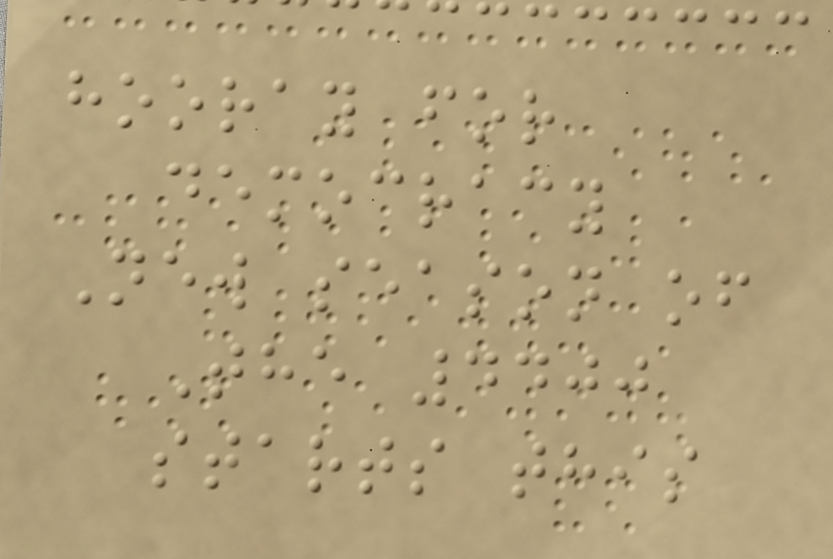hooray for
democracy
New season of
The 4400
starts this
